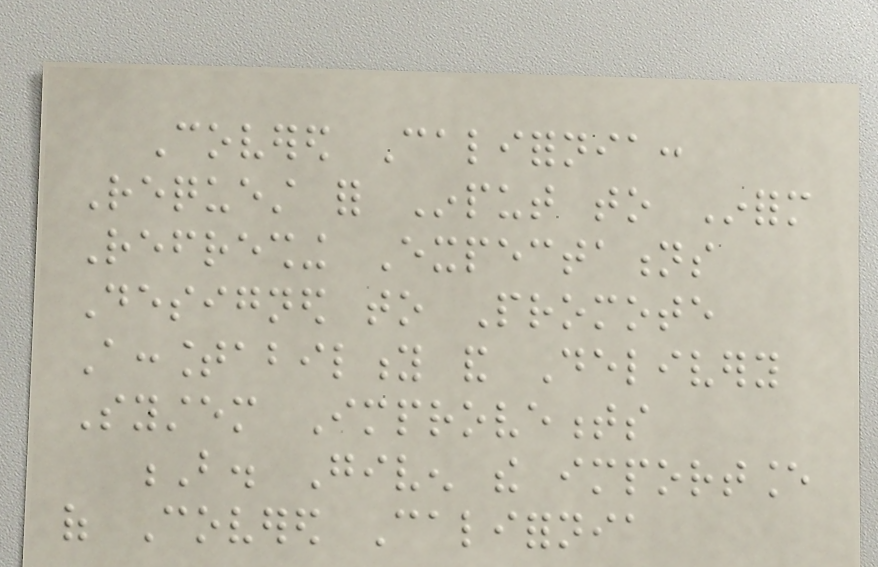Covered California:
Request for Input to Inform
Refreshing Expectations
Designed to Promote
Accountability and Delivery
System Improvements
B. Given the importance
of Covered California
